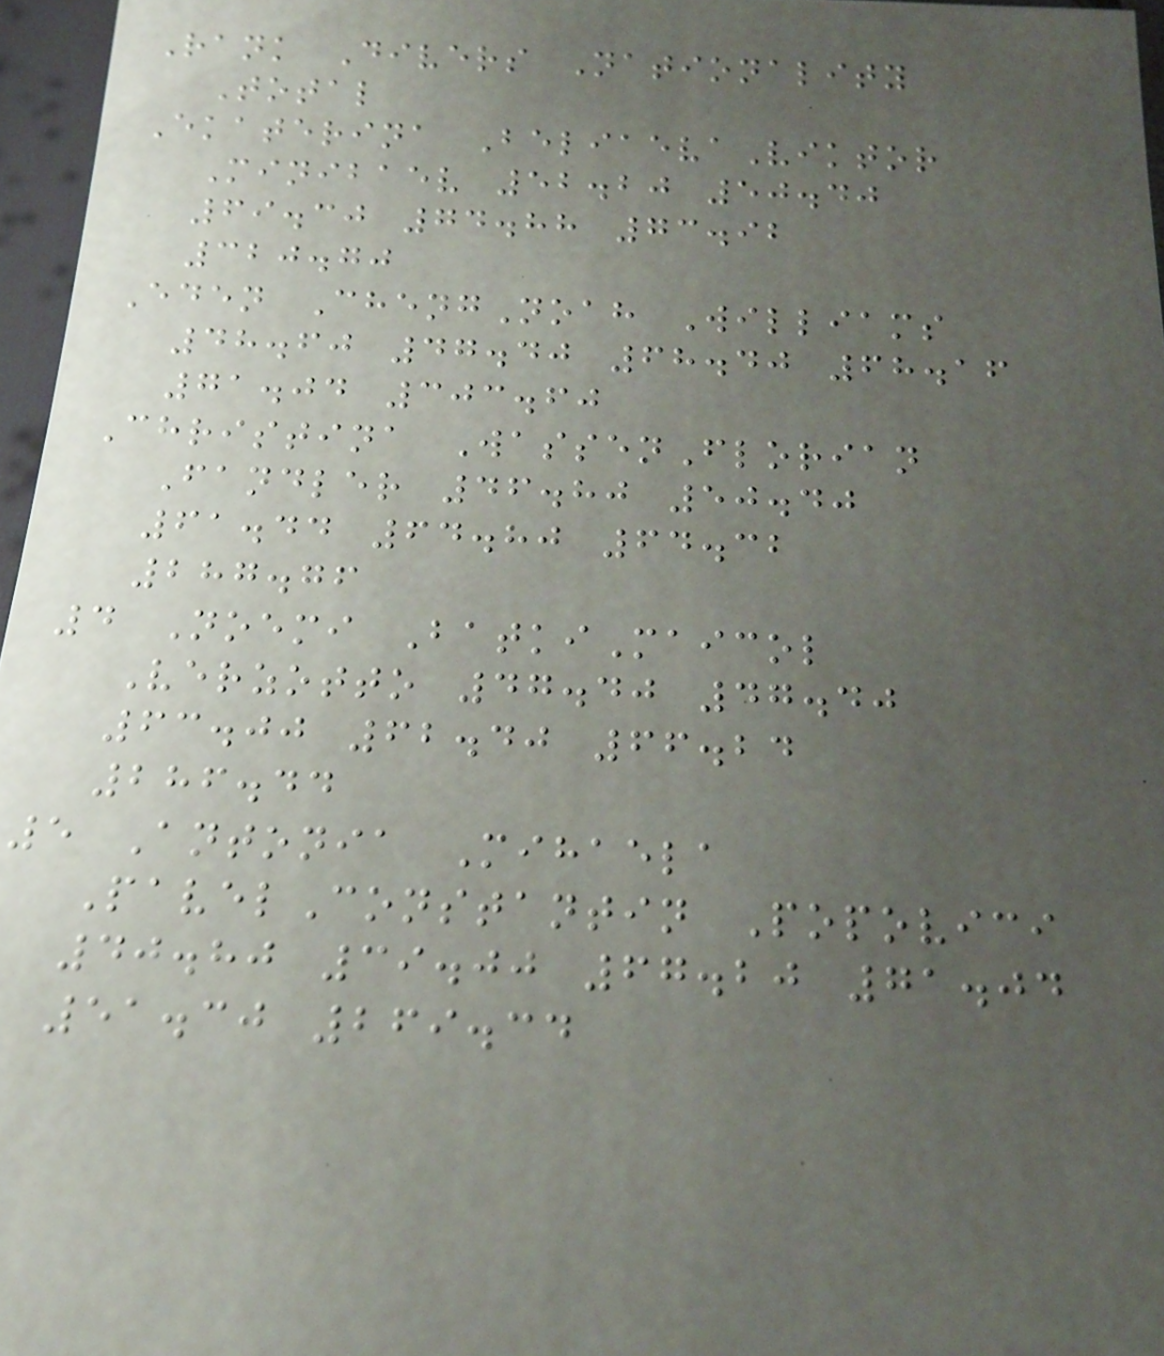Rank Divers Nationality
Total
Ekaterina BeliaevaViktor
Minibaev 52.20 50.40
69.30 74.88 73.92
320.70
Eden ChengNoah Williams
48.60 47.40 68.40 68.16
71.04 303.60
Christina WassenFlorian
Fandler 46.80 50.40
61.44 64.80 64.32
287.76
4 Noemi BatkiMaicol
Verzotto 47.40 47.40
63.00 62.40 66.24
286.44
5 Antonia Mihaela
PavelConstantin Popovici
40.80 39.00 67.20 71.04
51.30 269.34
